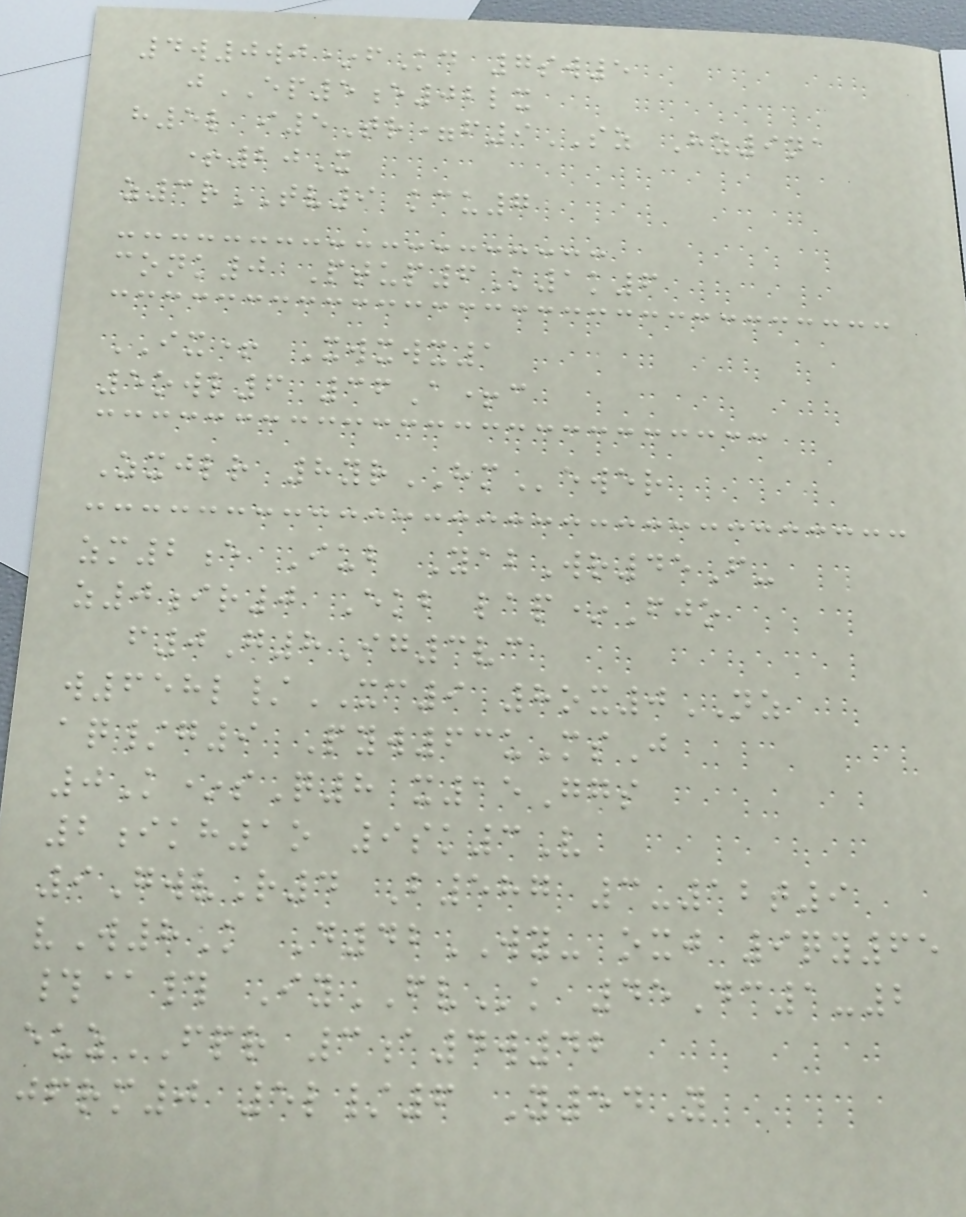4w0wj*fKd 7sw5
jEP5e02lx
h5l i5Tr=f9SZ Hz9na
+20X
z3rTV9 kcu7
conk0 Ptup6K1k6
IX+ Xwxwx1
5owl6 36A+c
Zxjlr 8yrHMewer
zm2e Iub YabWr45F-
z0ir0 Ekb lap*Fjo
f0G8Ig3vc
w658l/XC9 8ox0NZ
aq/g9 Pyw63uMsJ
0K*sQ8 x15Ggs
2ikh1o 9sk3V
9GwvR4 B587 3-12t9
vW8K D42WY- oxj 9qy65
#@# IyFVk 45Dc1-2
euzFPR 3a4w42
jfrm0 5l/6 Y54Y
